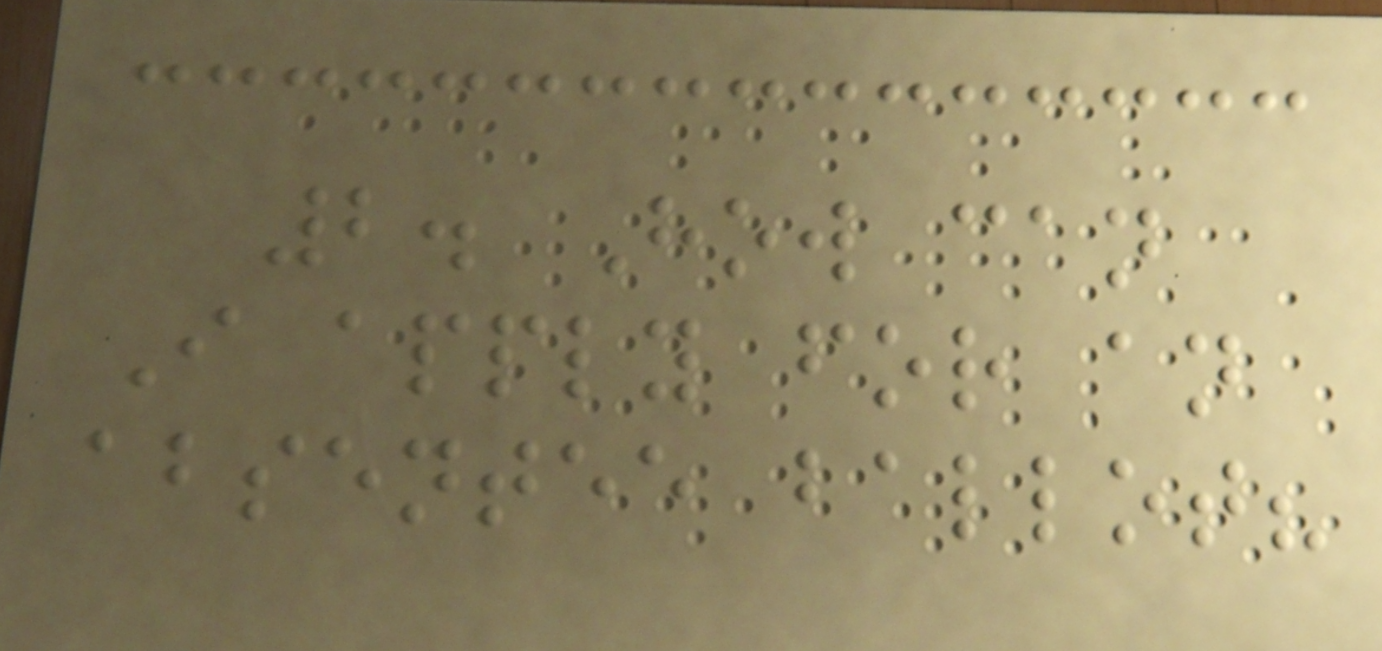2. How can
I apply for an
absentee ballot?
